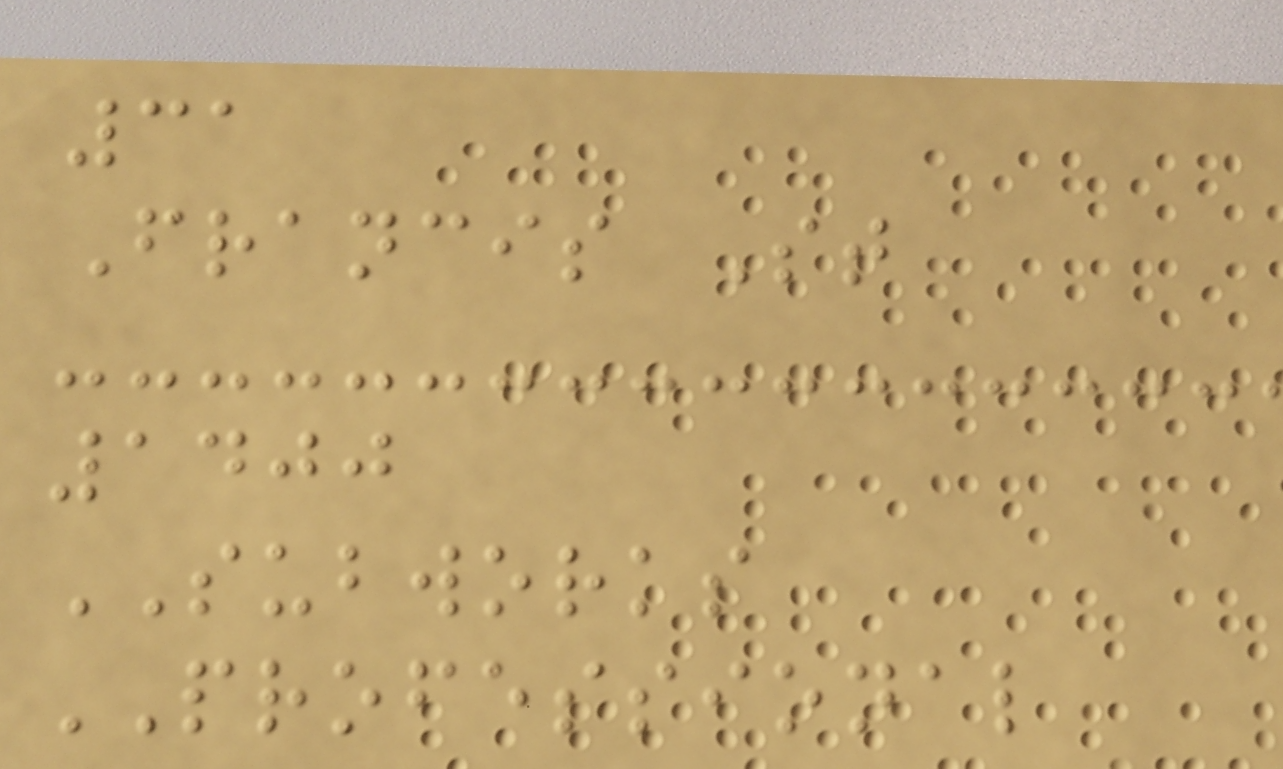31
Francis St
1400
SUBWORKS
PROFESSIONAL
